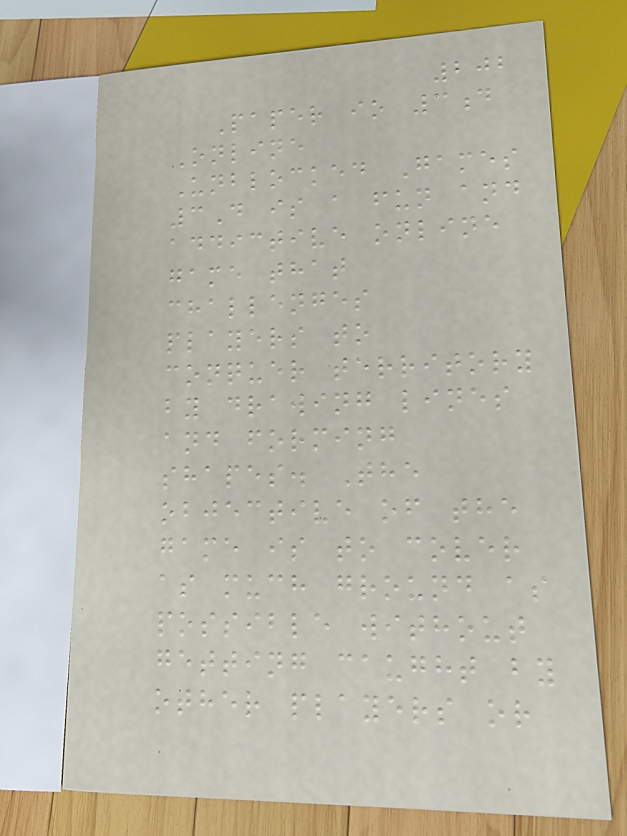202
Paper io 3d
Online
Unblocked Games
3D is a fun and
addictive online
game that
challenges
players to
conquer territory
by drawing lines
and forming
shapes. The
objective of the
game is to cover
as much ground as
possible without
getting caught by
other players or
